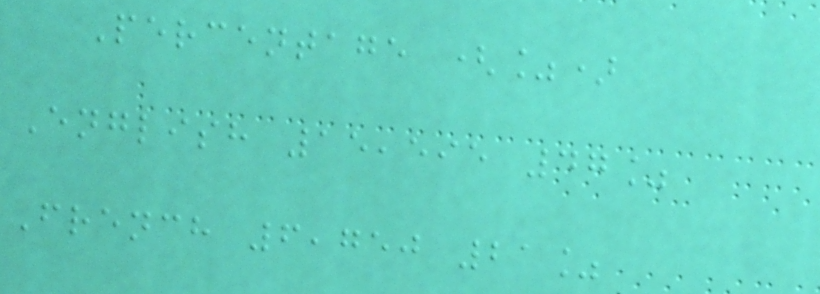Percentage (%)
English 15,595 47%
French 6,750 21%
